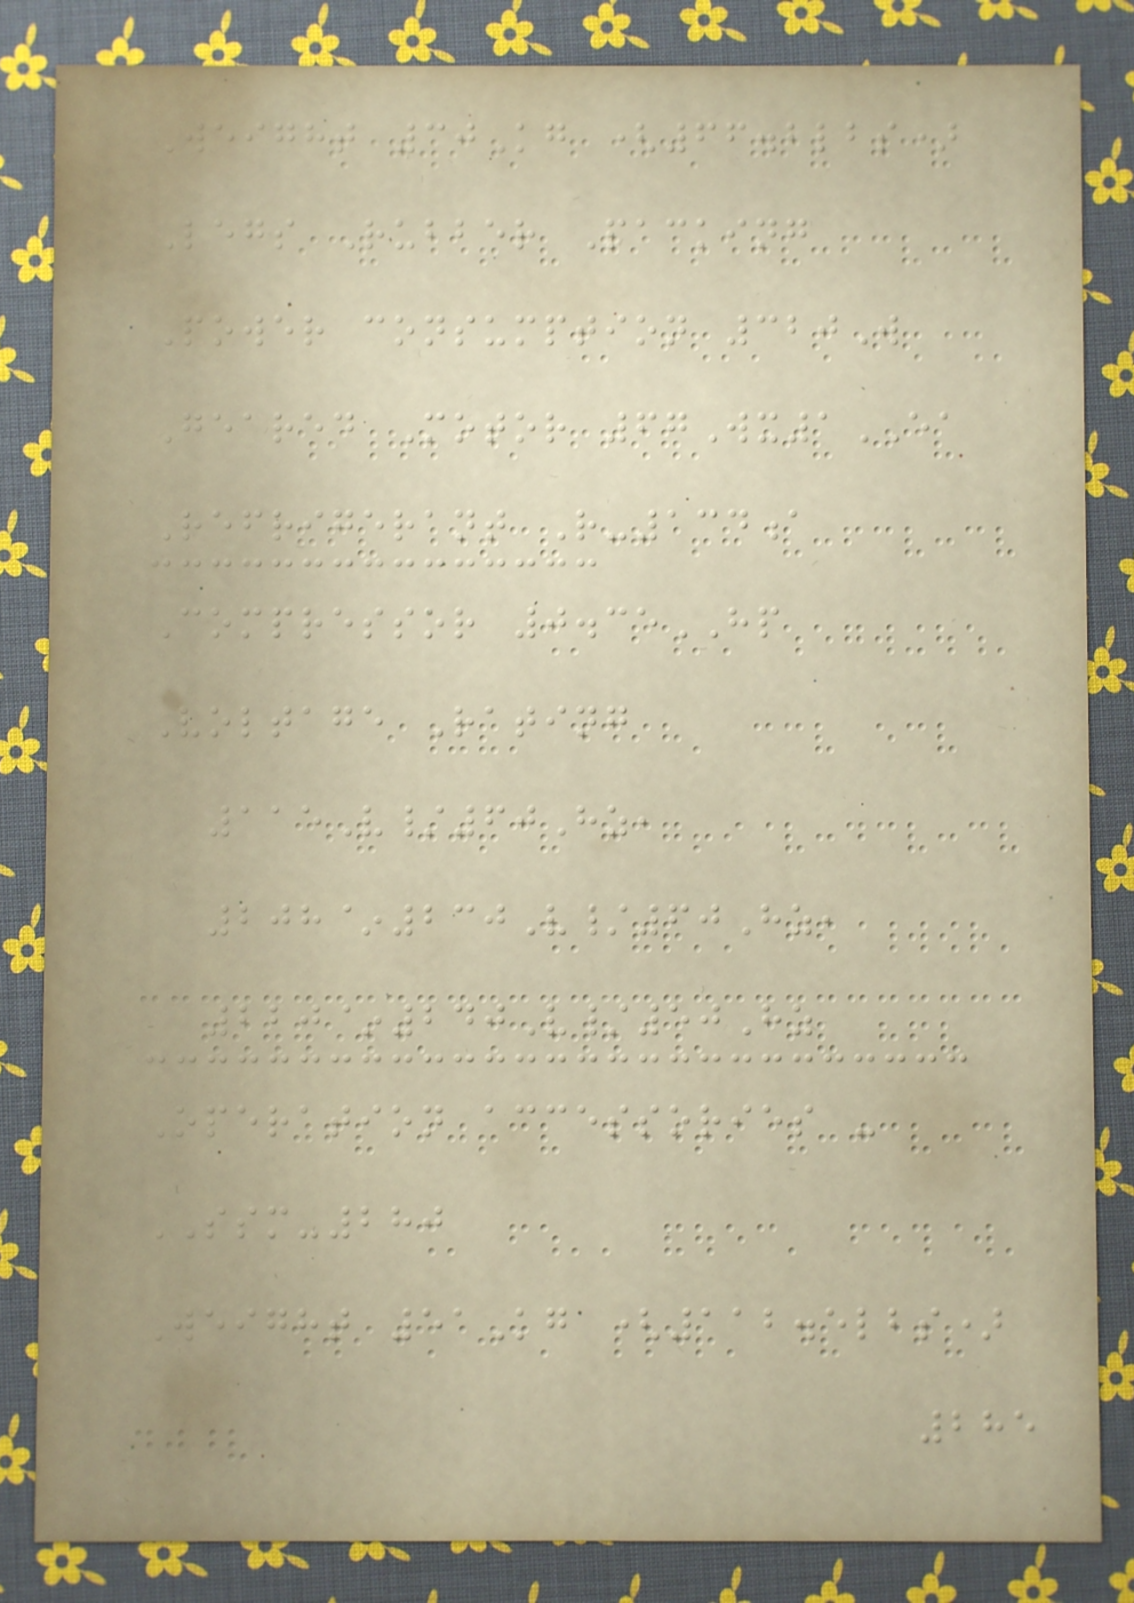Weight 30Kg (66.2lbs)
Legs Rubber Packing
Power consumption 320W
Geared Motor 67Wx1EA
Refrigerant R-134a
Compressor 0.35HP
Voltage Rating
115V/60Hz,
208~230V/60Hz,
220~240V/50Hz
Operation accessories -
SSM-280
Weight 51Kg (112.5lbs)
285
